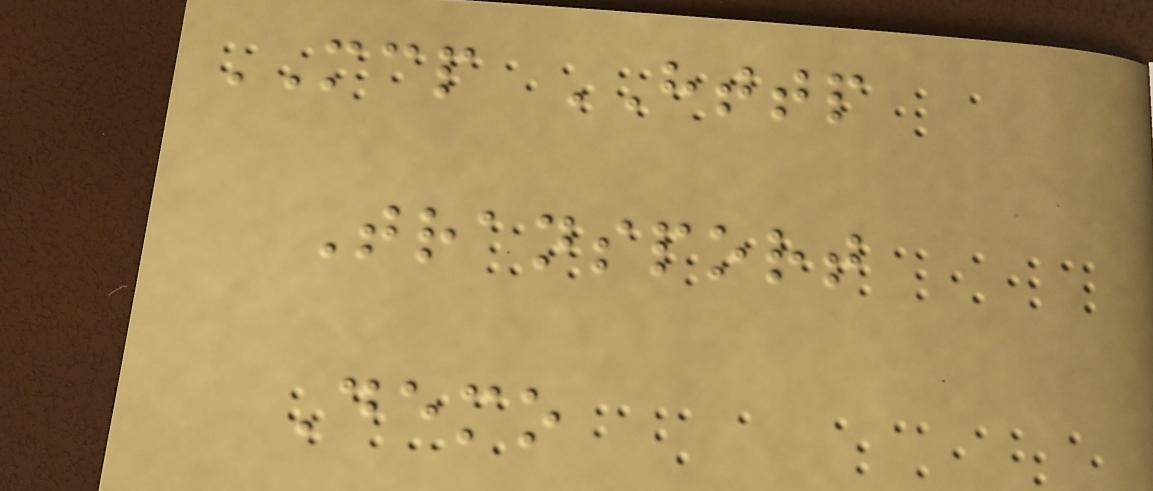MCP HTTP
Transport
Demo
